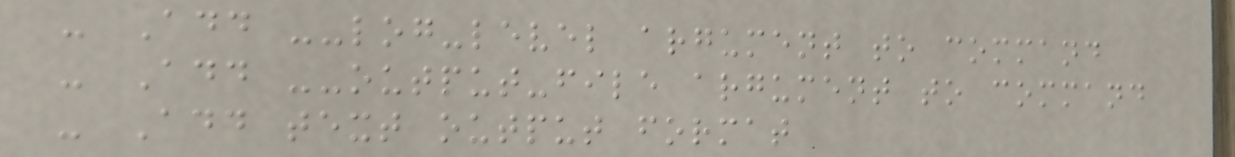- Add --log-level argument to command
- Add --output-file argument to command
- Add text output format
